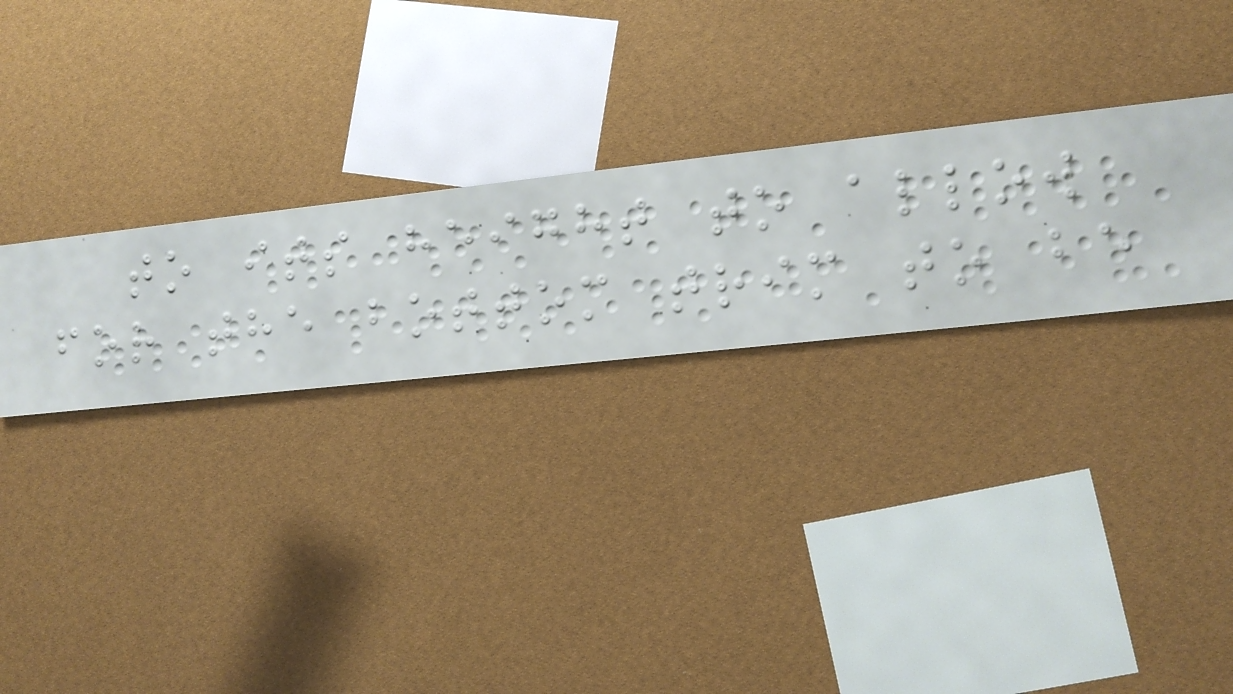to its height to allow
for the bottom trim to be
